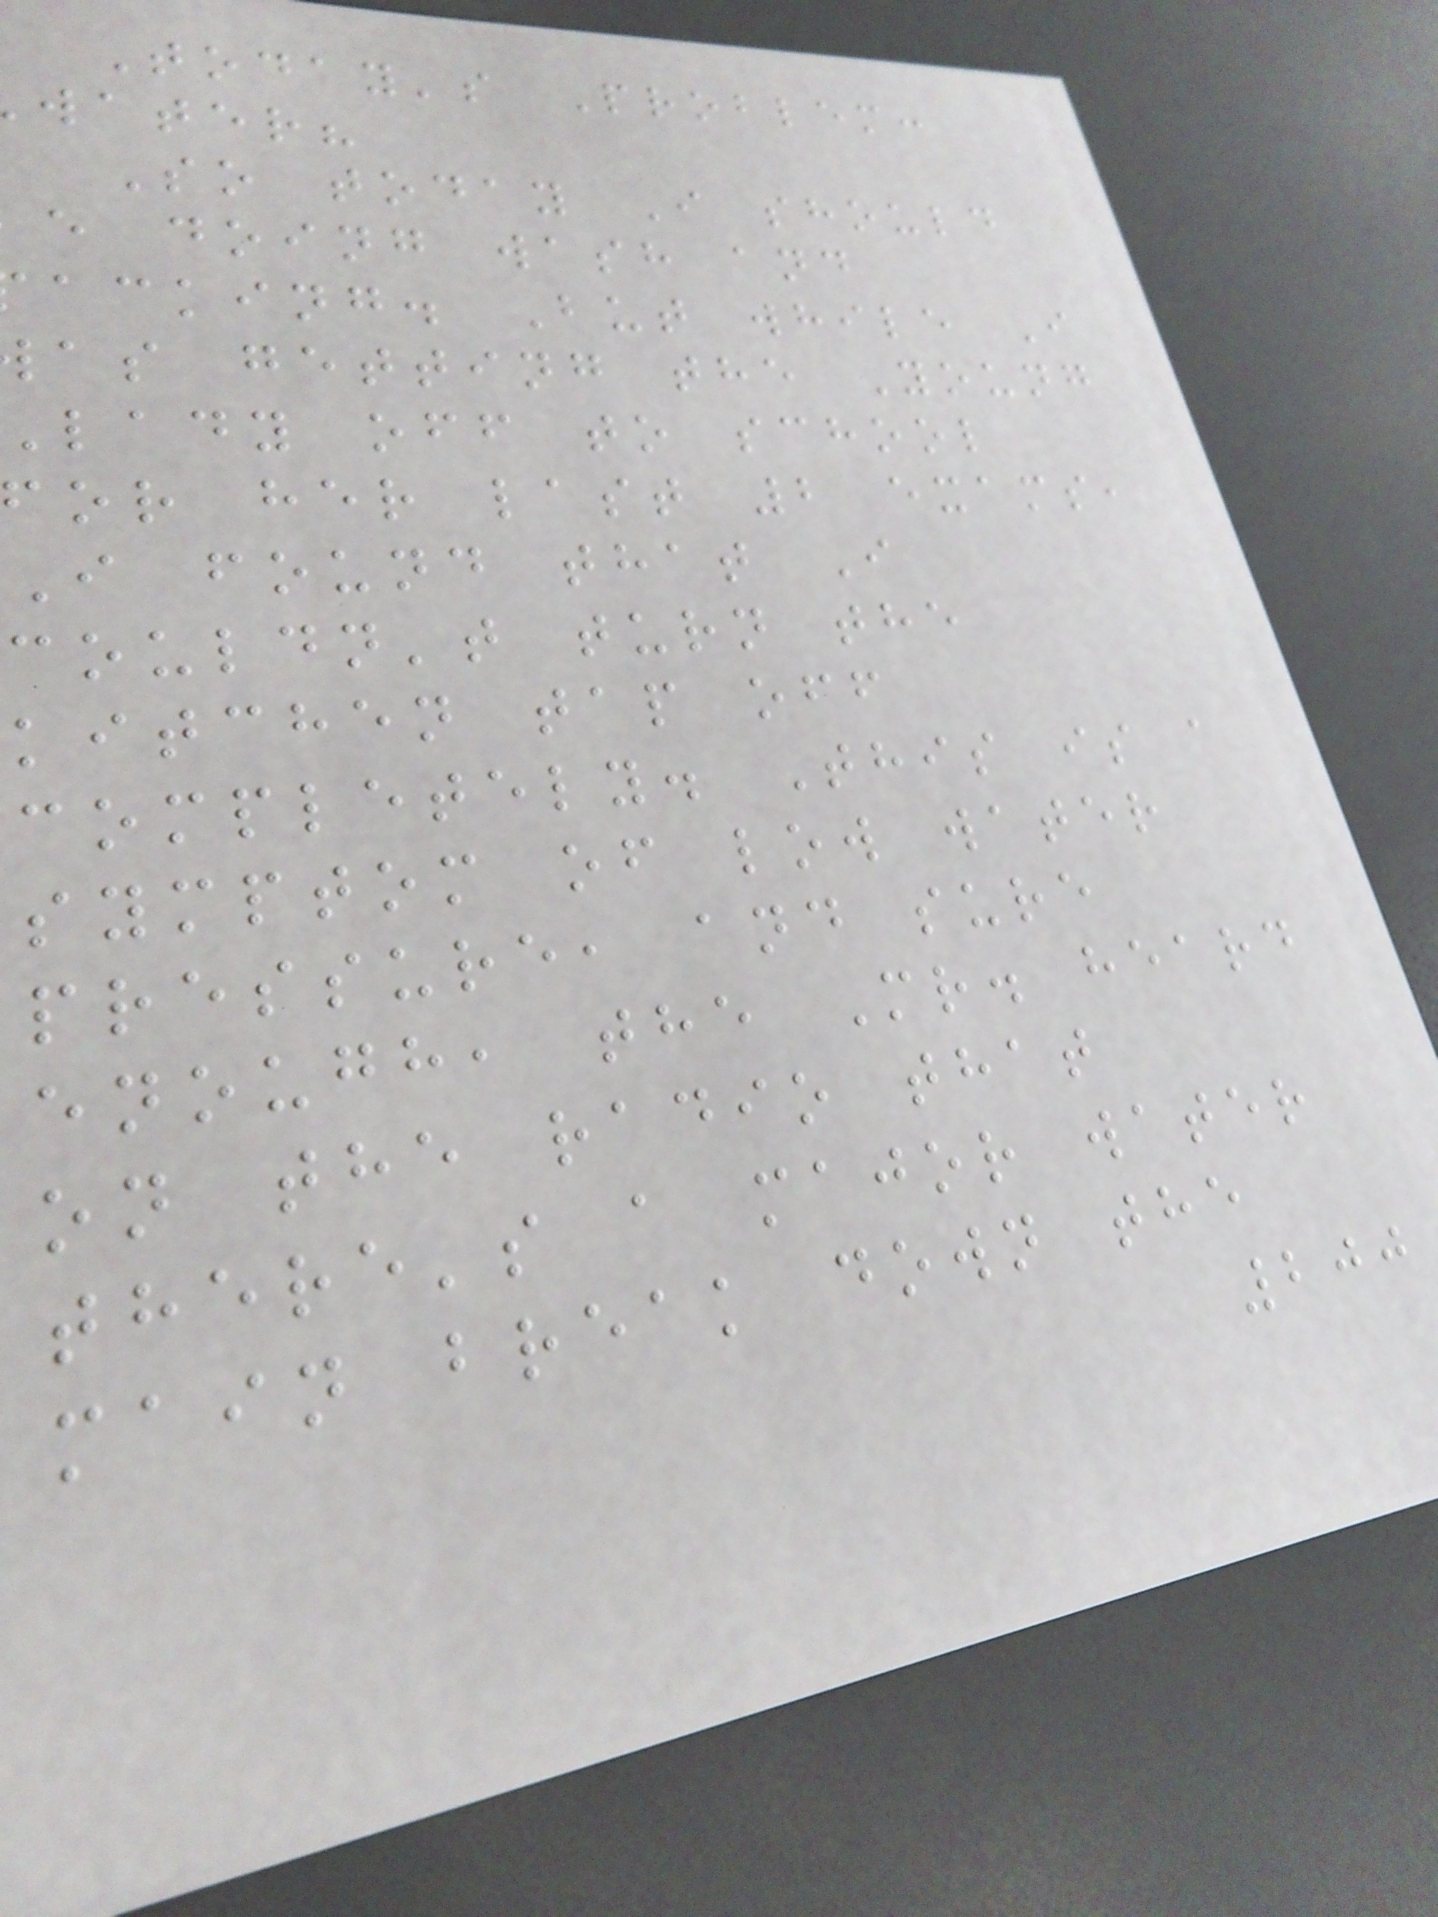Today's Problem:
water?
So today I should
e doing wash and
acking. But while I
as getting the Young
lady off to school
for her last 2 exams,
I found that I
couldn't turn the
kitchen tap off
completely. This is a
symptom of low water
pressure, and sure
enough, the Mr. heard
on the radio that
there's a major water
main break down the
200
